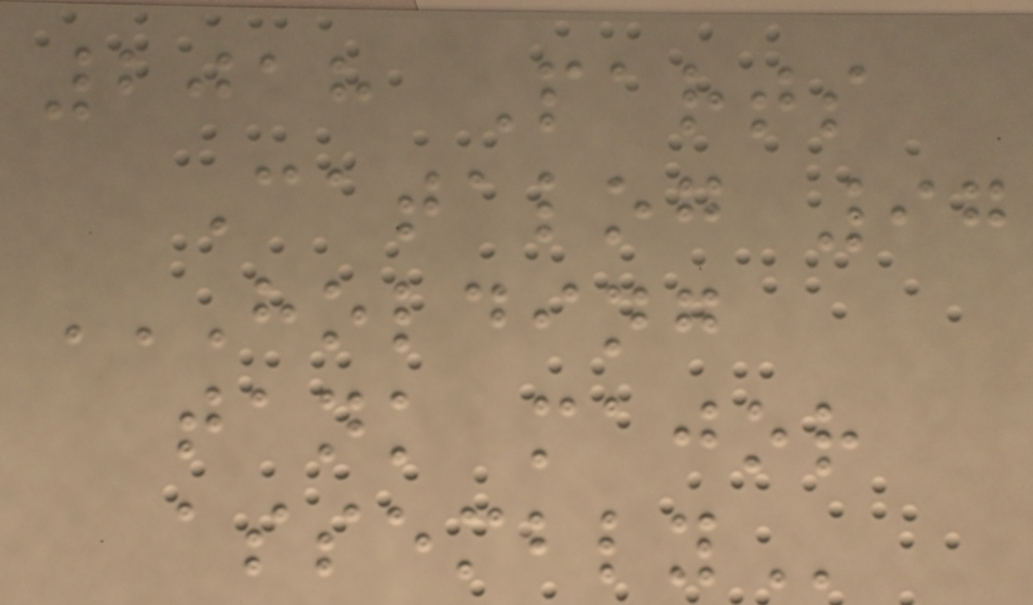2018 Parts
Catalog 97
HOLDING
TANK MAJOR
ASSEMBLY
